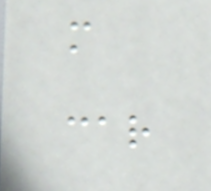m
car
